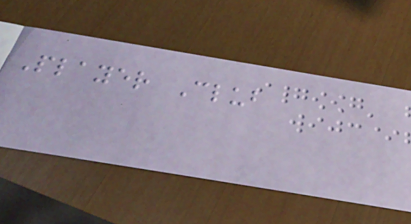Player Club
